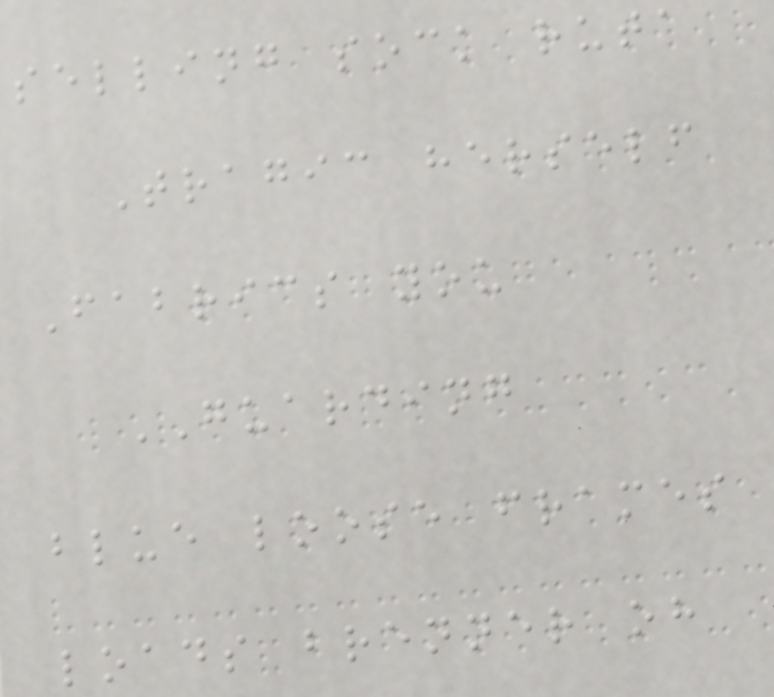selling sock ruta
Tragic herself
Fabrics you
GUARDING
blue loose frames
loads brenner oh
